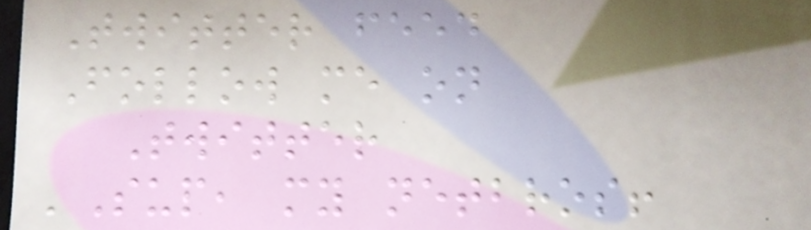Twitter feed
Follow me on
Twitter
'Sup, my netbros!
